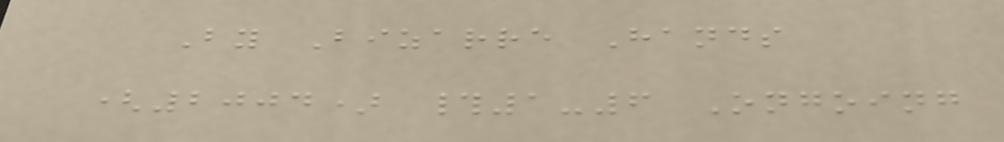By Bizarre Hands
(2004) #1-6 Ongoing
